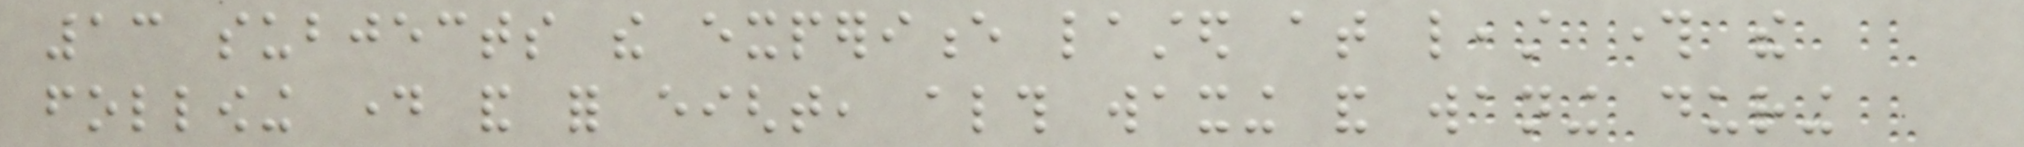13 subjects the experience lasted at least through the
following day and for eight, although waxing and waning during
